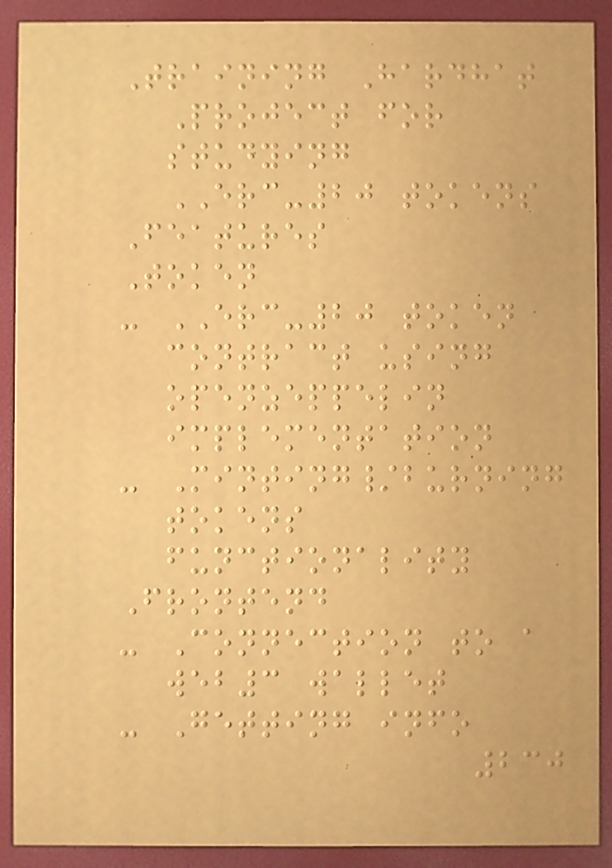Training Hardhat
Project for
studying
ERC-20 tokens
Features
Token
- ERC-20 token
contract using
openzeppelin
implementation
- Minting/burning
tokens
functionality
Frontend
- Connection to a
web3 wallet
- Getting info
230
